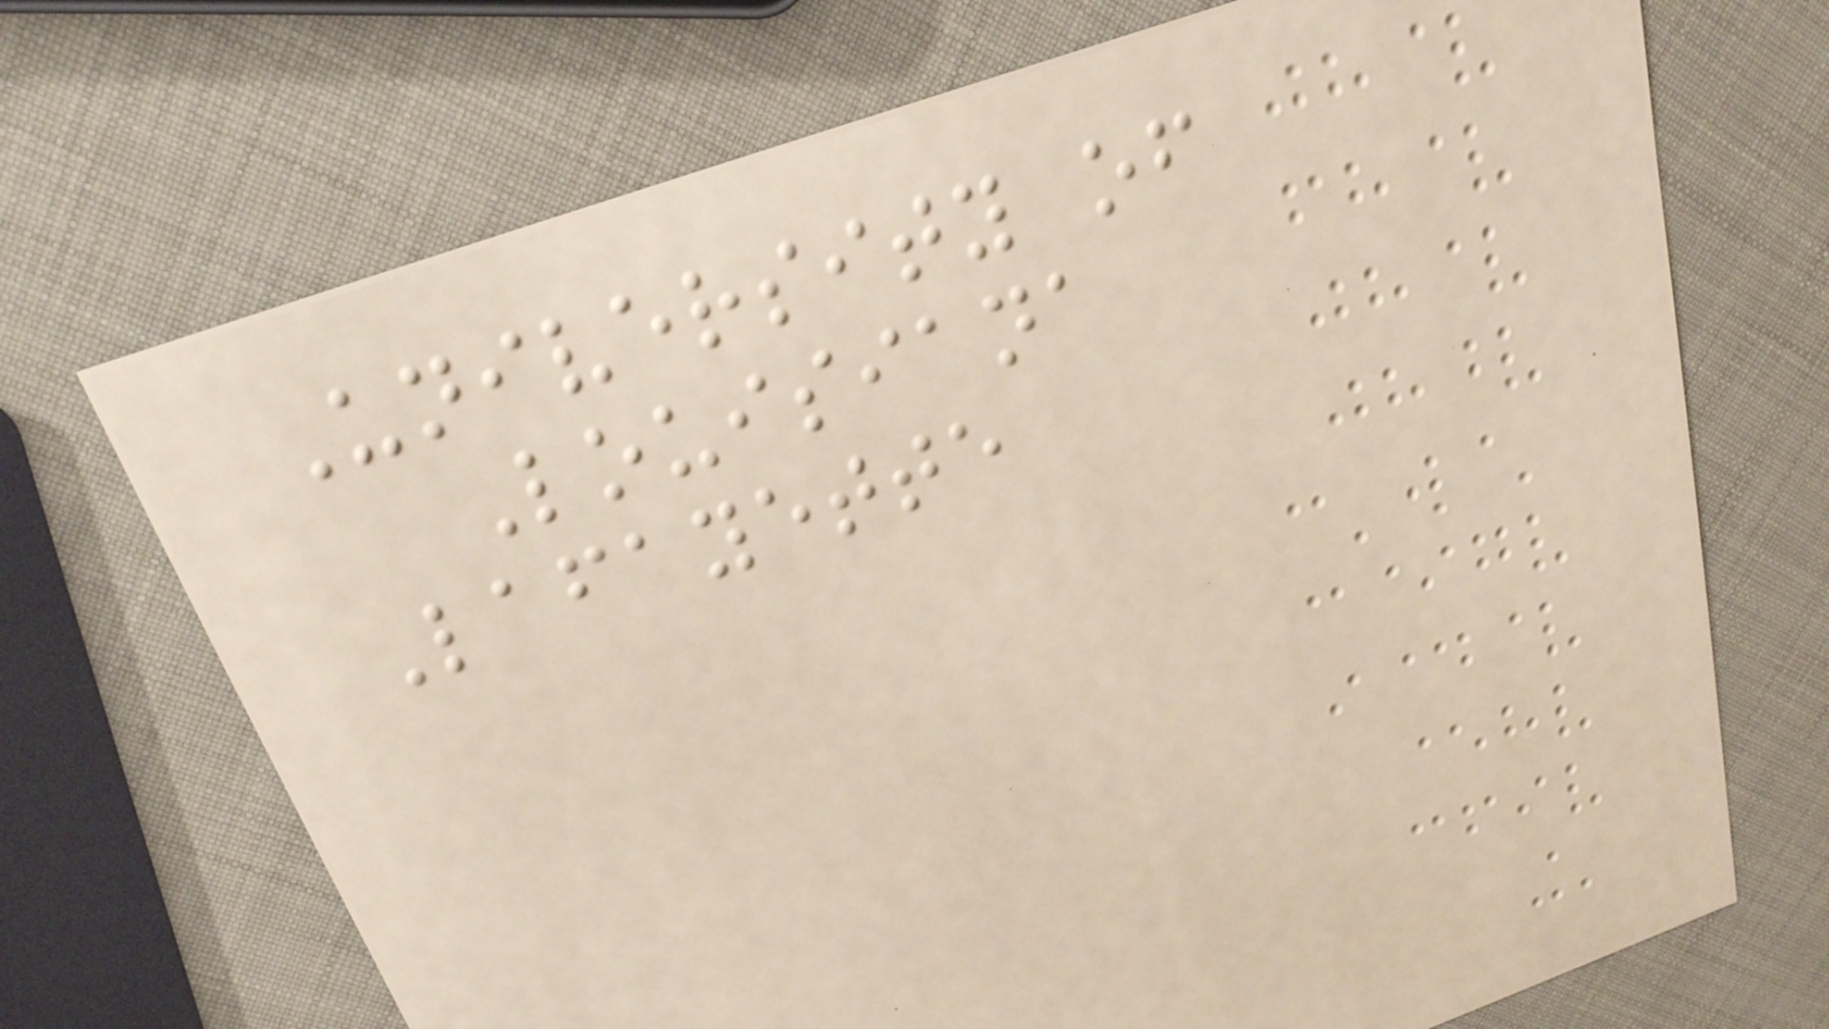University of
Louisiana
Lafayette
